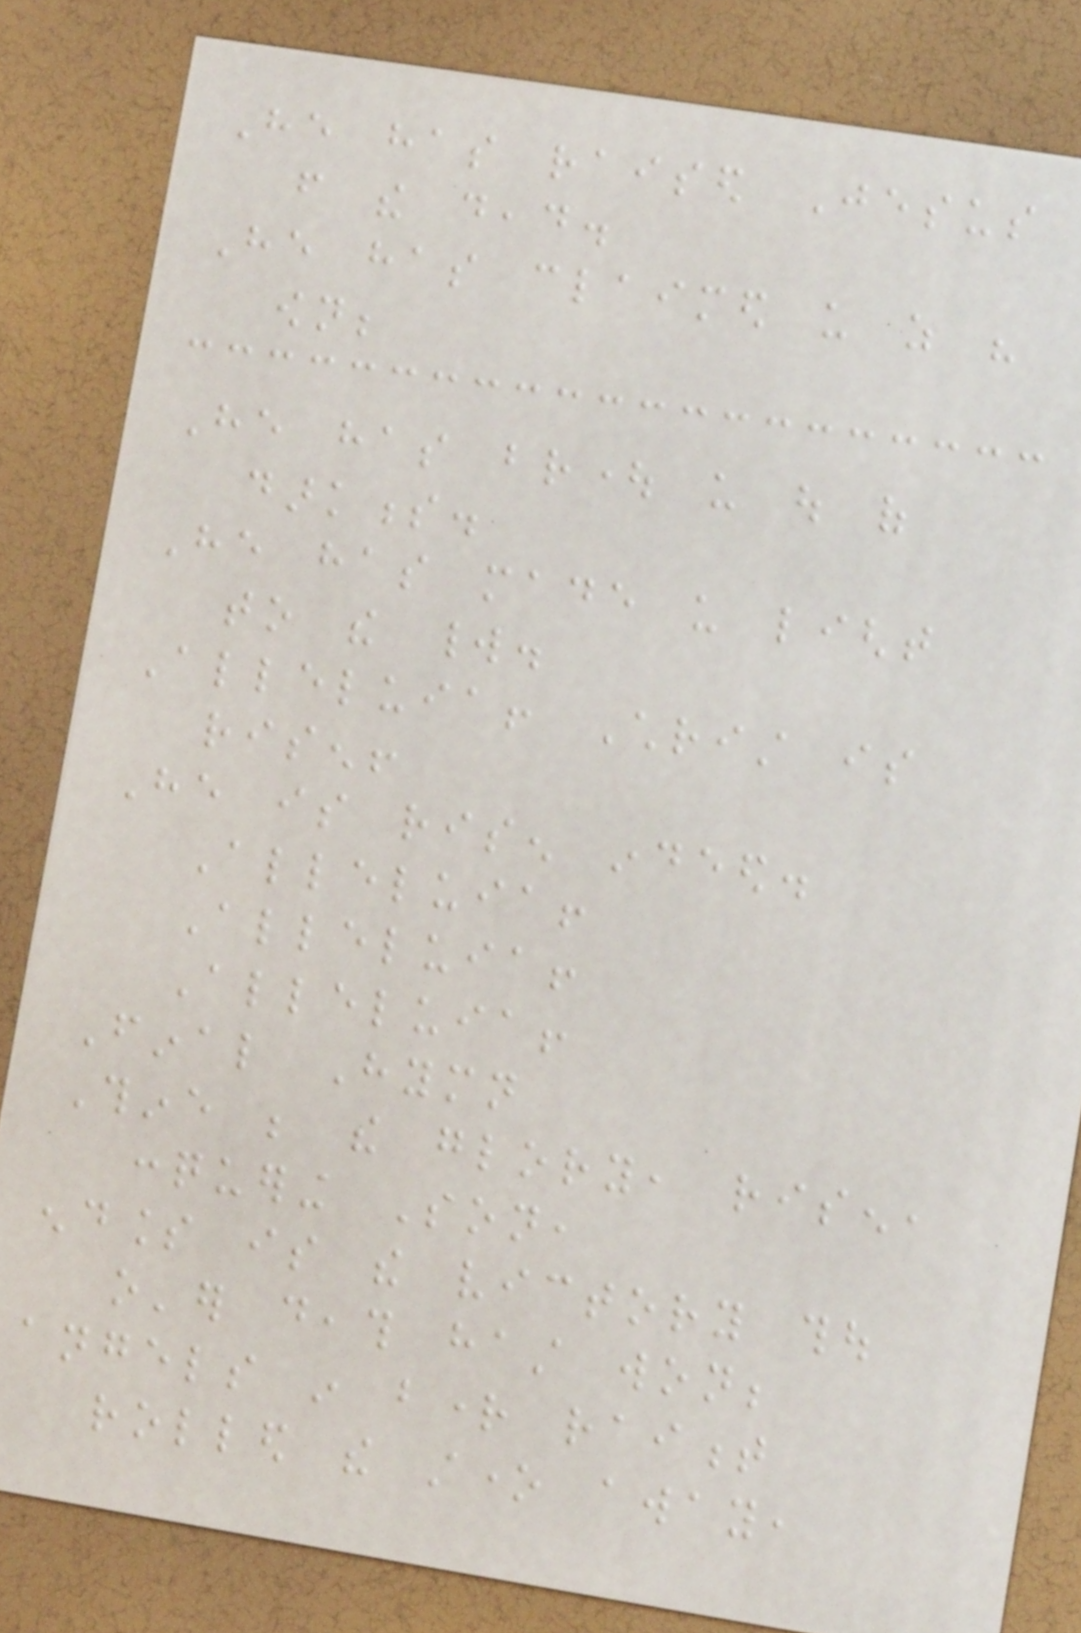He has raised Jesus
from the dead.
He has claimed us as his
own;
He has brought us out of
darkness.
He has made us light
to the world.
Alleluia! Christ is
risen!
He is risen indeed.
Alleluia!
Alleluia!
Alleluia!
Final Hymn
Thine be the glory, risen,
conquering Son,
endless is the victory thou
o'er death hast won;
angels in bright raiment
rolled the stone away,
